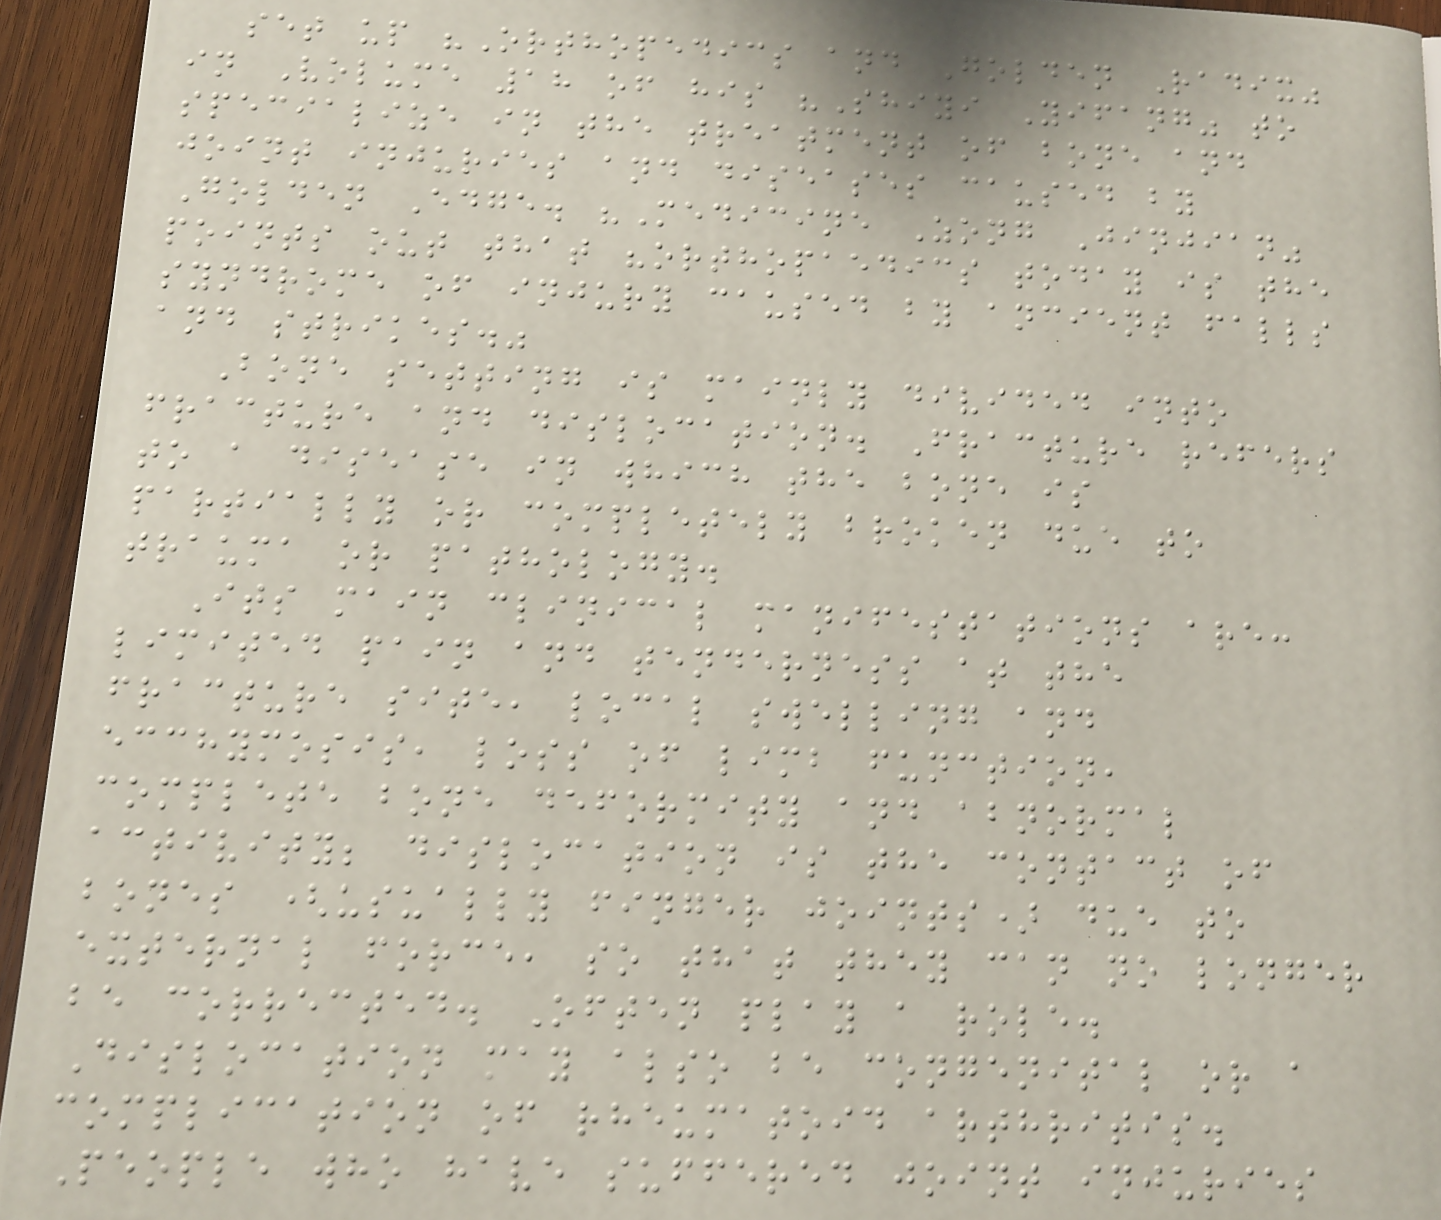set up "Orthopedics and Golden Radix"
in Volume 18 of his "Shiyi Yifang" to
specialize in the treatment of bone and
joint injuries and diseases caused by
Golden Edge. "Medicine Zong Jinjian"
points out that "orthopaedics today is the
syndrome of injury caused by ancient falls
and strikes."
Bone setting is mainly divided into
fracture and dislocation. Fracture refers
to a disease in which the bone is
partially or completely broken due to
trauma or pathology.
Its main clinical manifestations are:
limited pain and tenderness at the
fracture site, local swelling and
ecchymosis, loss of limb function,
complete bone deformity and abnormal
activity; dislocation is the contact of
bones (usually finger joints) due to
external force, so that they can no longer
be corrected. Often play a role.
Dislocation may also be congenital or a
complication of rheumatoid arthritis.
People who have suffered joint injuries
